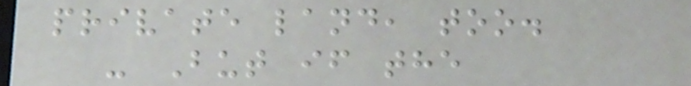private land, too.
- But if the
